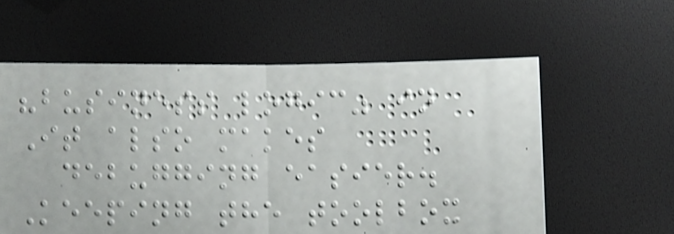"business logic" in
It also makes
debugging easier.
Keeping the toolbox
